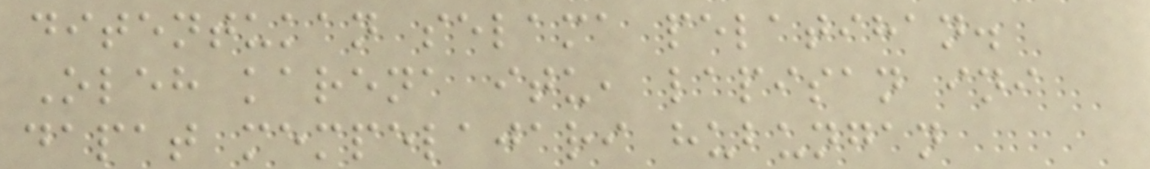ditentukan selama pelatihan.
Oleh karena itu, lapisan ini
dapat mempelajari hubungan
